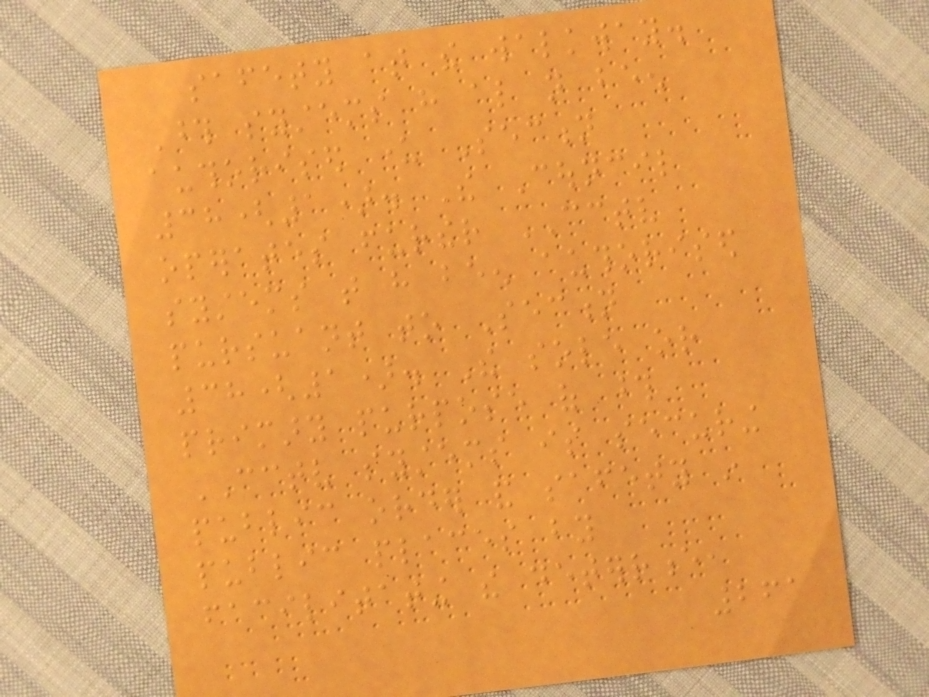safety at the walkway.
Those systems have also not been
authorised under Section
38(1). The Council
operates further CCTV
systems that have been authorised
pursuant to Section
38(1). The sole or
primary purpose of those
CCTV systems is securing
public order and safety in
public places by
facilitating the deterrence,
261
